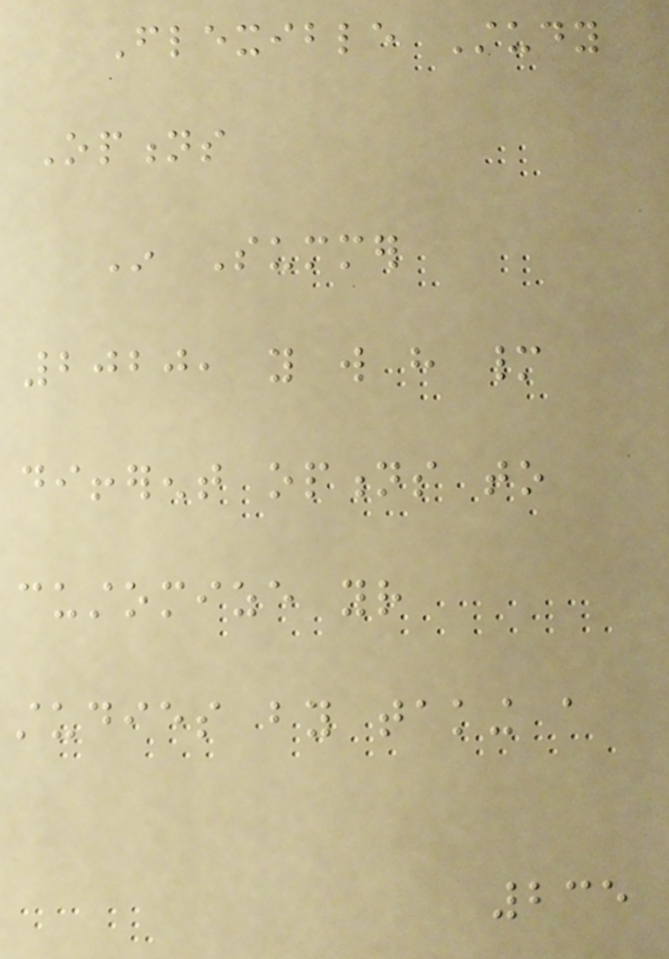Flexible Study
Options
In Summer
2020, you will have many
different options to
customize your
studies by taking a
235
